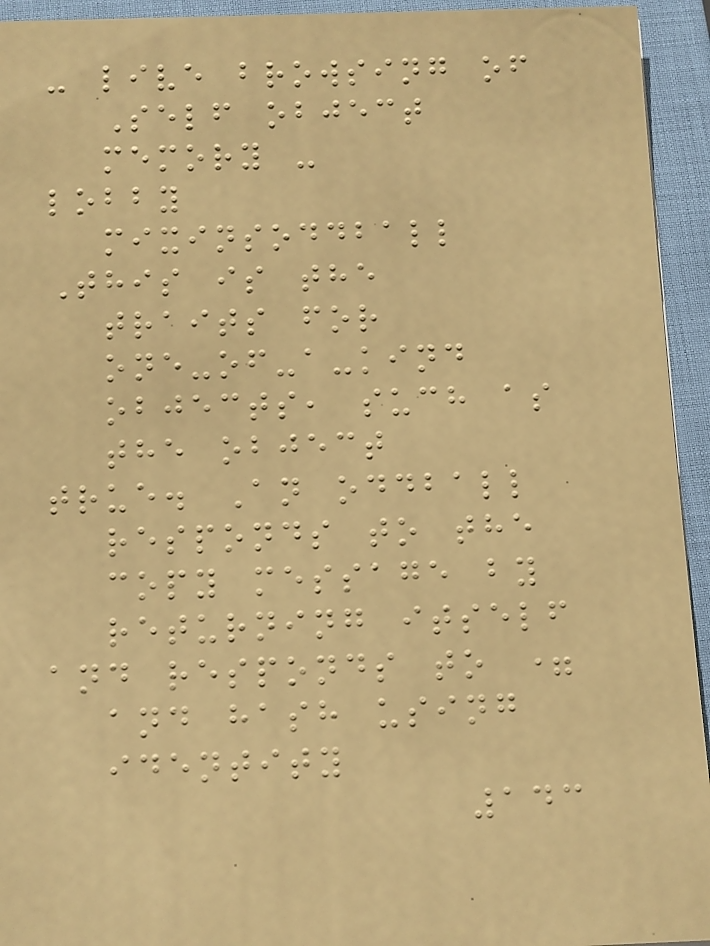- live browsing of
Self object
memory -
lobby
mixinsoddball
This is the
traits for
one-of-a-kind
objects, such as
the object
true. An oddball
responds to the
copy message by
returning itself
and responds to =
and hash using
identity
143
